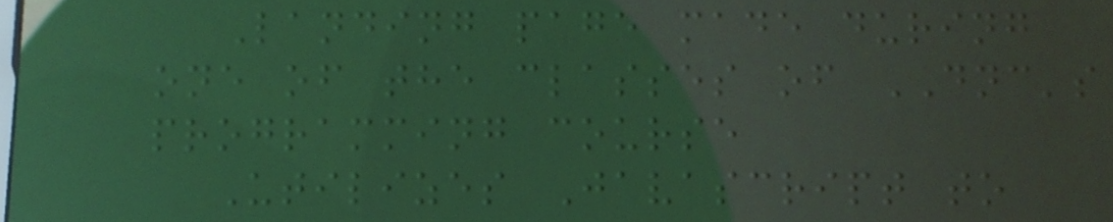Landing page made during
one of the classes of DNC's
programming course
Utilizes Javascript to
